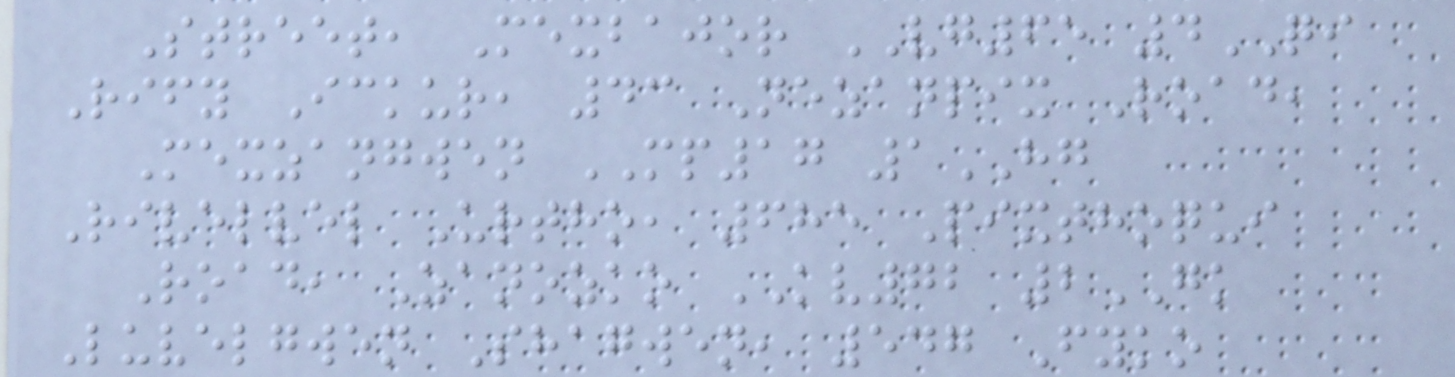Street, Mexbajor VG65 4QI
Rify Ickur, 43 Nezanpix Road,
Mexzangwen MP17 1HG
Rivelvel Urtho, 685 Pixthoqui
Road, Zanozko KV72 2GK
Luvelgwen Shagwen, 547 Fyko
